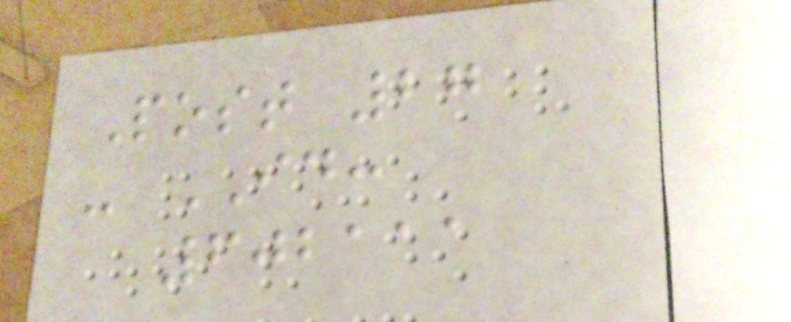Post 27
- ID:
602111
